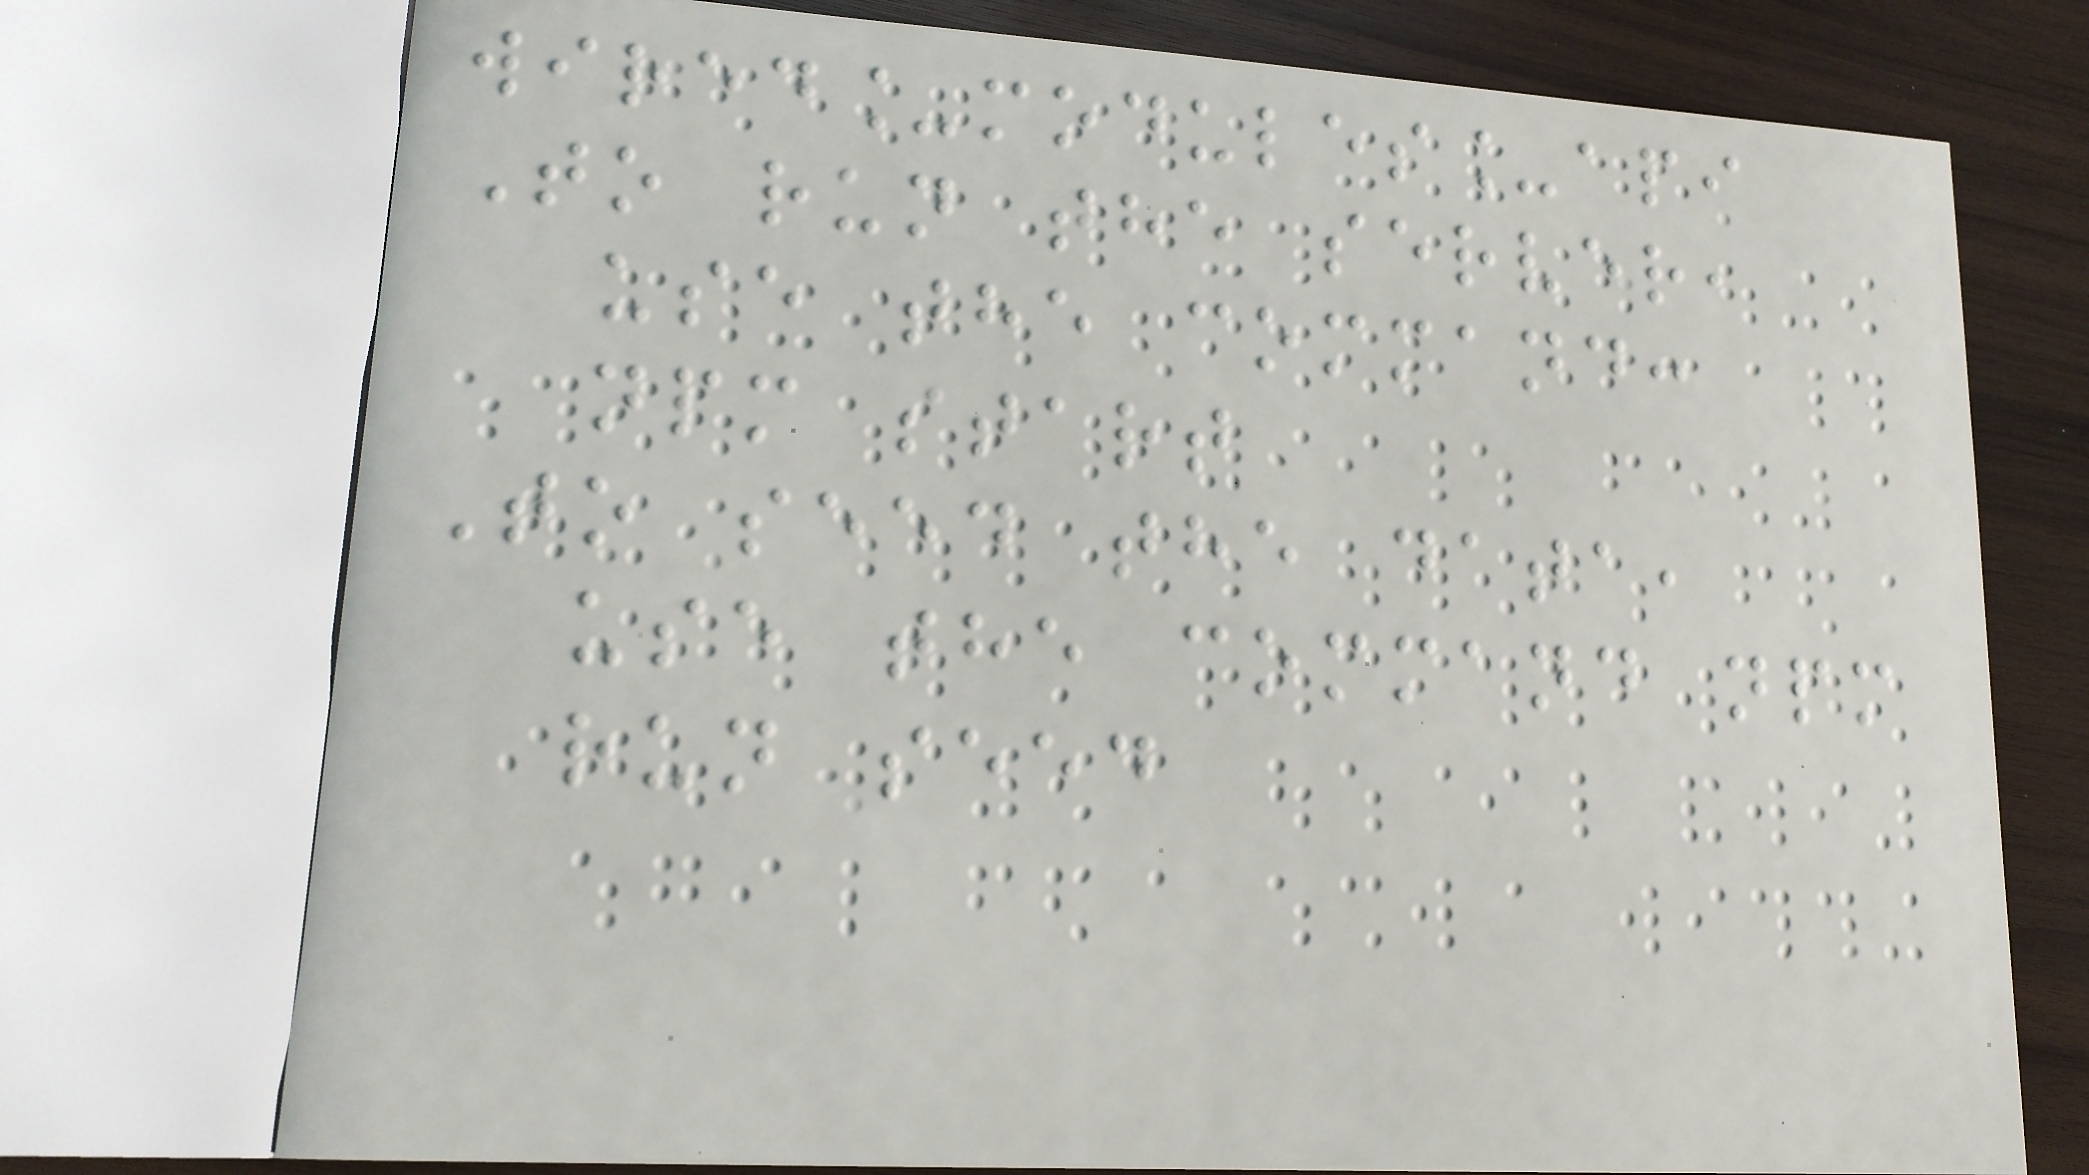wired_modules_api
To run the server,
use the command:
npm start
To seed the data,
use the command npm
run seed
